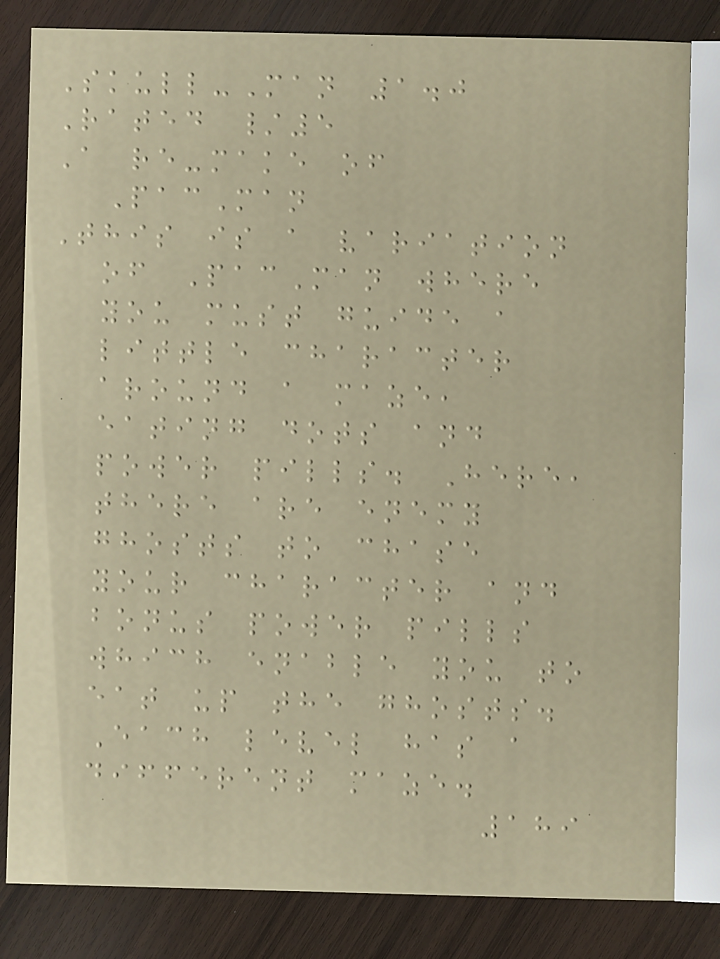Skull-Man 1.0
Rated /5
A re-make of
PacMan
This is a variation
of PacMan where
you must guide a
little character
around a maze,
eating dots and
power pills. Here,
there are enemy
ghosts to chase
your character and
bonus power pills
which enable you to
eat up the ghosts.
Each level has a
different maze.
189
